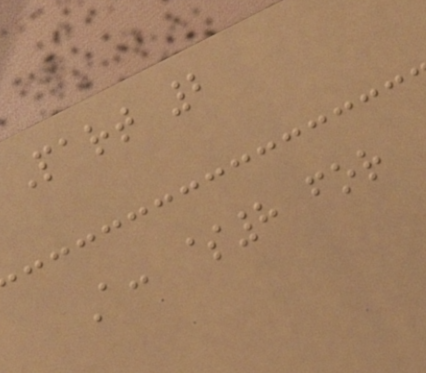Part 2
A: $8 for
